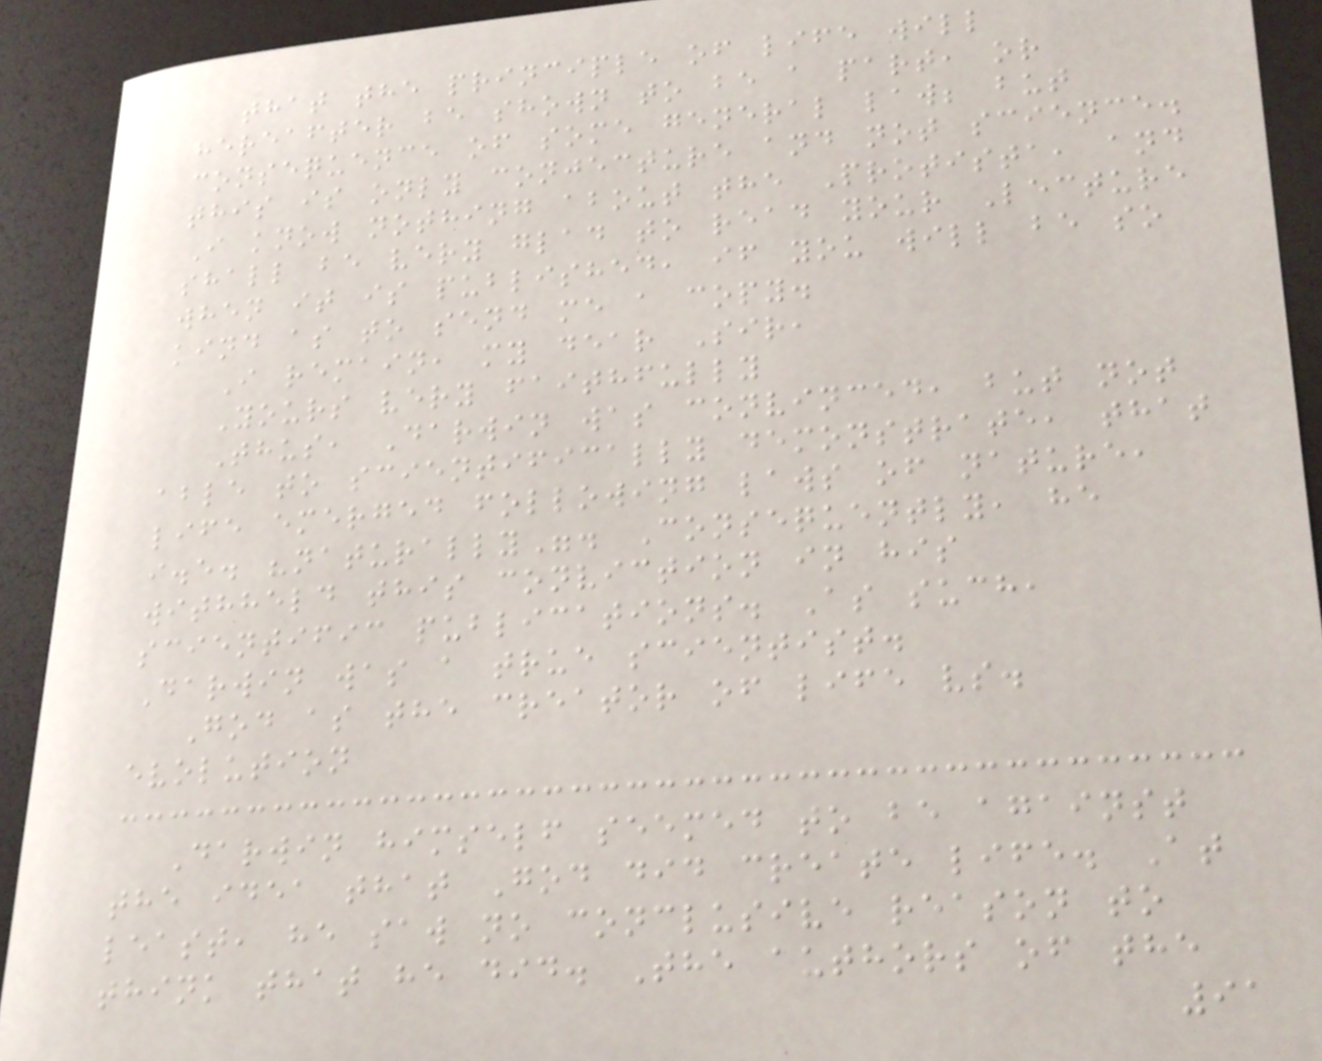that the principle of life will
hereafter be shown to be a part, or
consequence of some general law; but
this is only conjecture and not science.
I know nothing about the Protista, and
shall be very glad to read your Lecture
when it is published, if you will be so
kind as to send me a copy.
I remain, my dear Sir,
Yours very faithfully
Thus, Darwin was convinced, but not
able to scientifically demonstrate, that
life emerged following laws of nature,
i.e. "naturally". Consequently, he
withheld this conviction in his
scientific publications. As such,
Darwin was a true scientist.
God as the creator of life vs.
evolution
Darwin himself seemed to be against
the idea that God did create life. At
least, he saw no conclusive reason to
think that he did. The authors of the
91
